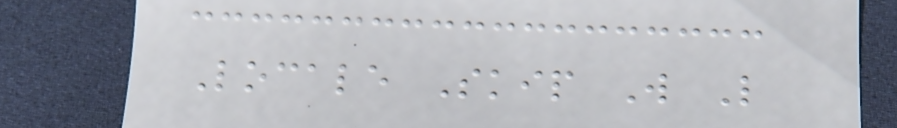Locale Skip W L
